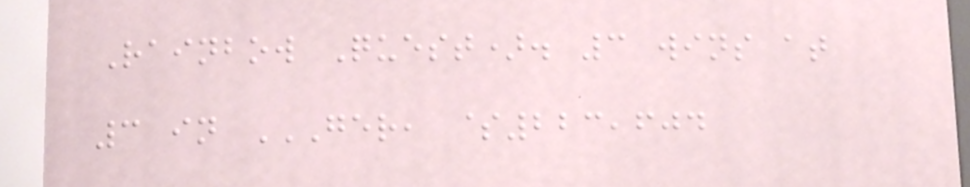Rainbow Quest). 3 wins at
3 in GER, $223,604
